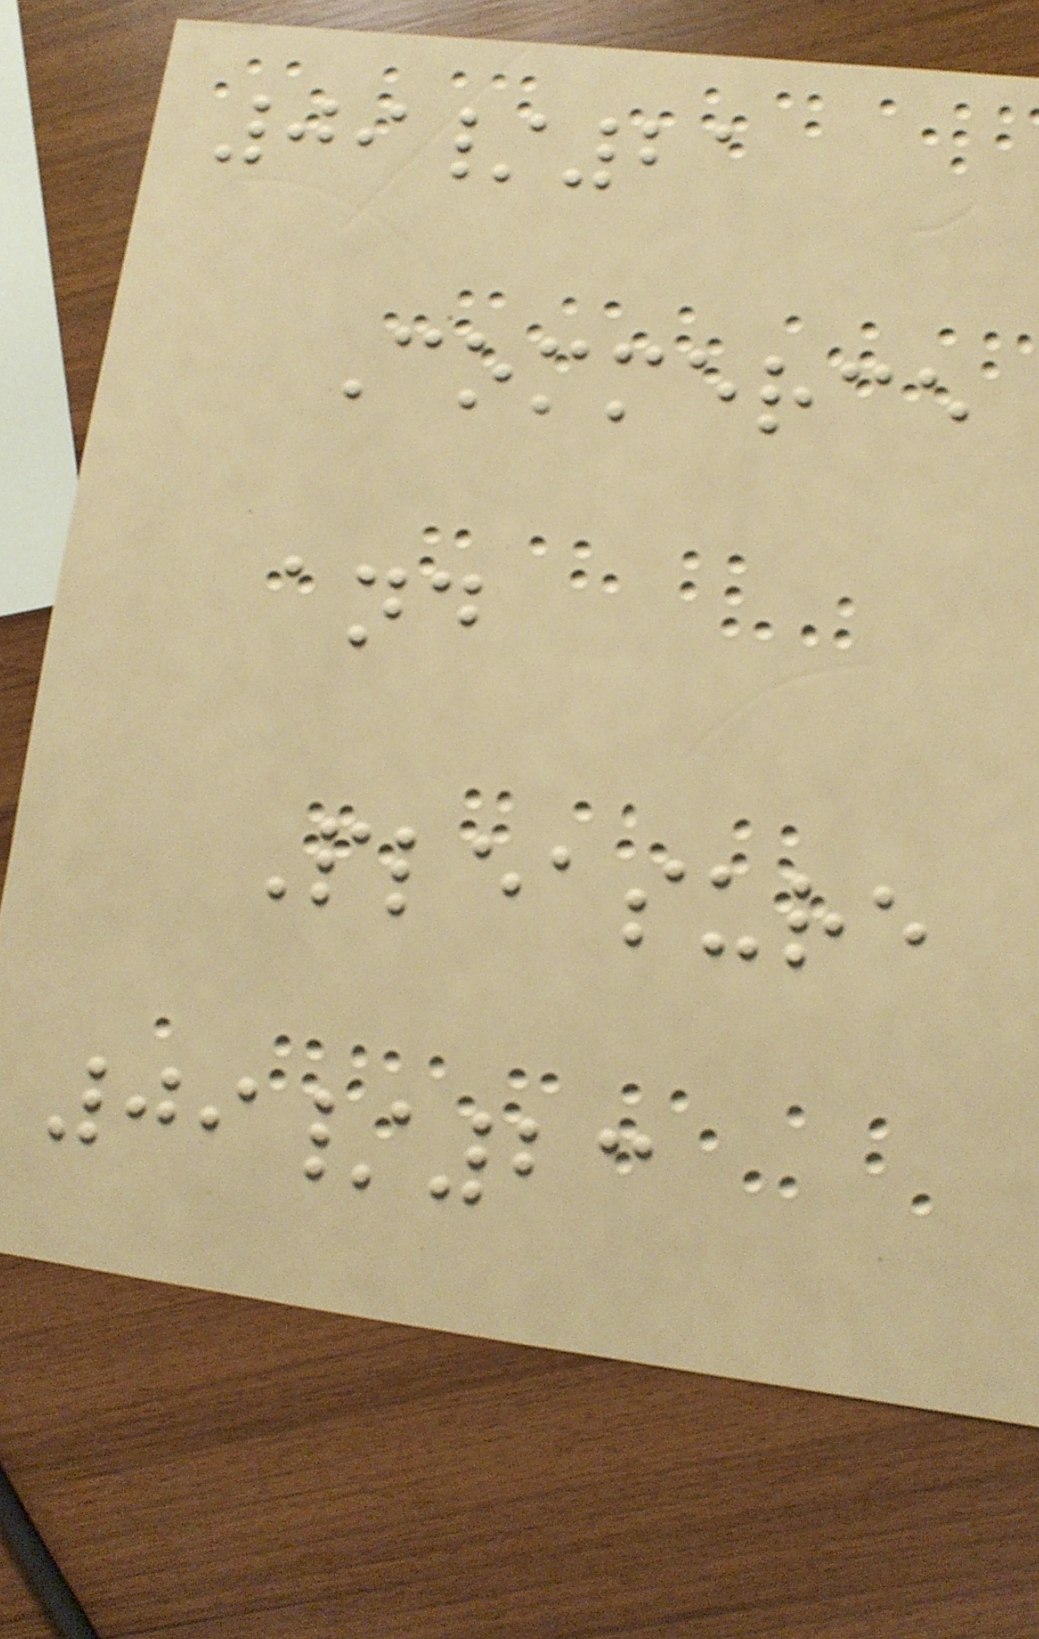09/21
Commerce
and
Pleasure
09/23
